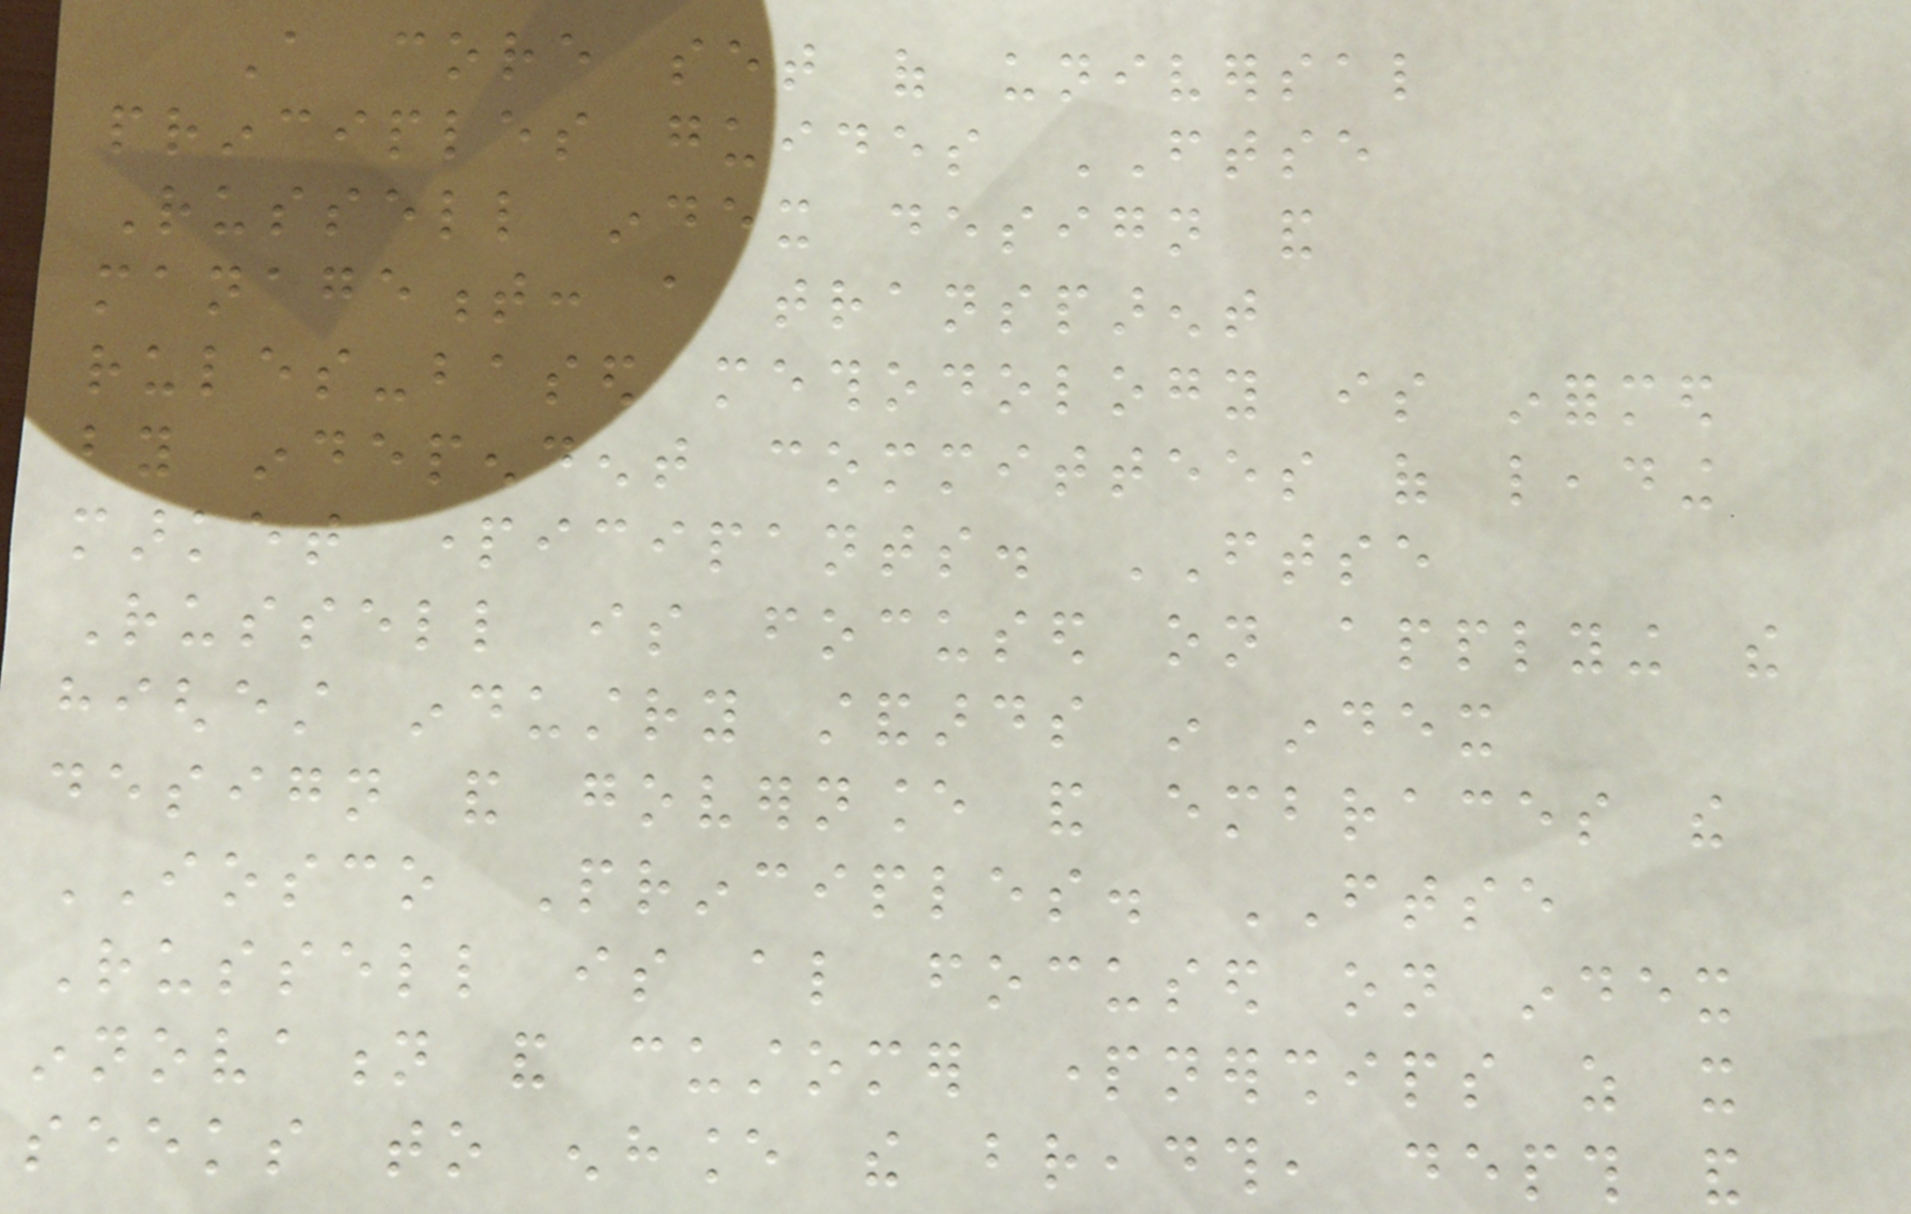A core set of universal
principles guides FTSE
Russell index design and
management: a transparent
rules-based methodology is informed
by independent committees of leading
market participants. FTSE
Russell is focused on applying the
highest industry standards in index
design and governance and embraces the
IOSCO Principles. FTSE
Russell is also focused on index
innovation and customer partnerships as it
seeks to enhance the breadth, depth and
